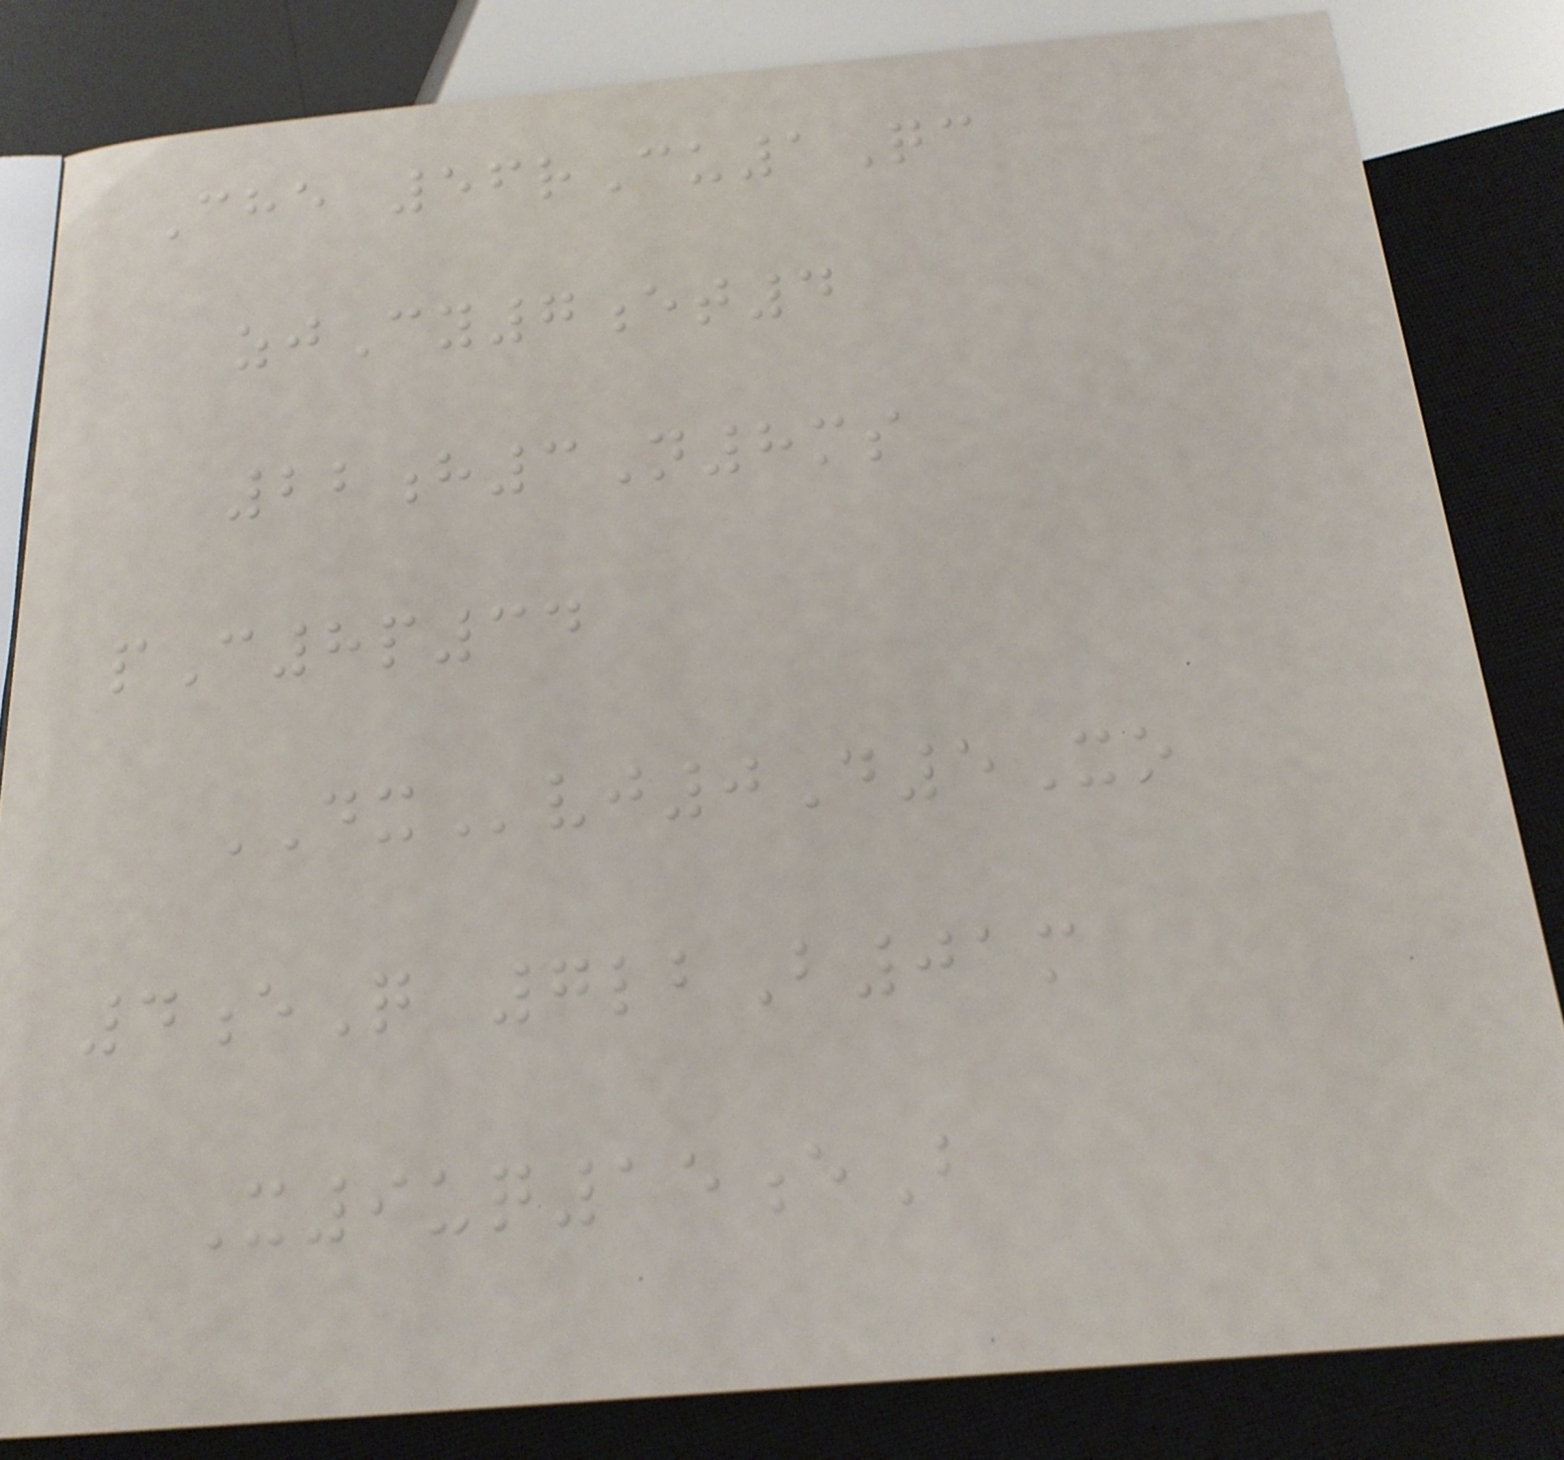Che 56rCu1Qc
zjCy7et4
22h3N8ms
pC8p34
DXvj0D5Xo
4eQ 7lbB01m
X9uq15eB
